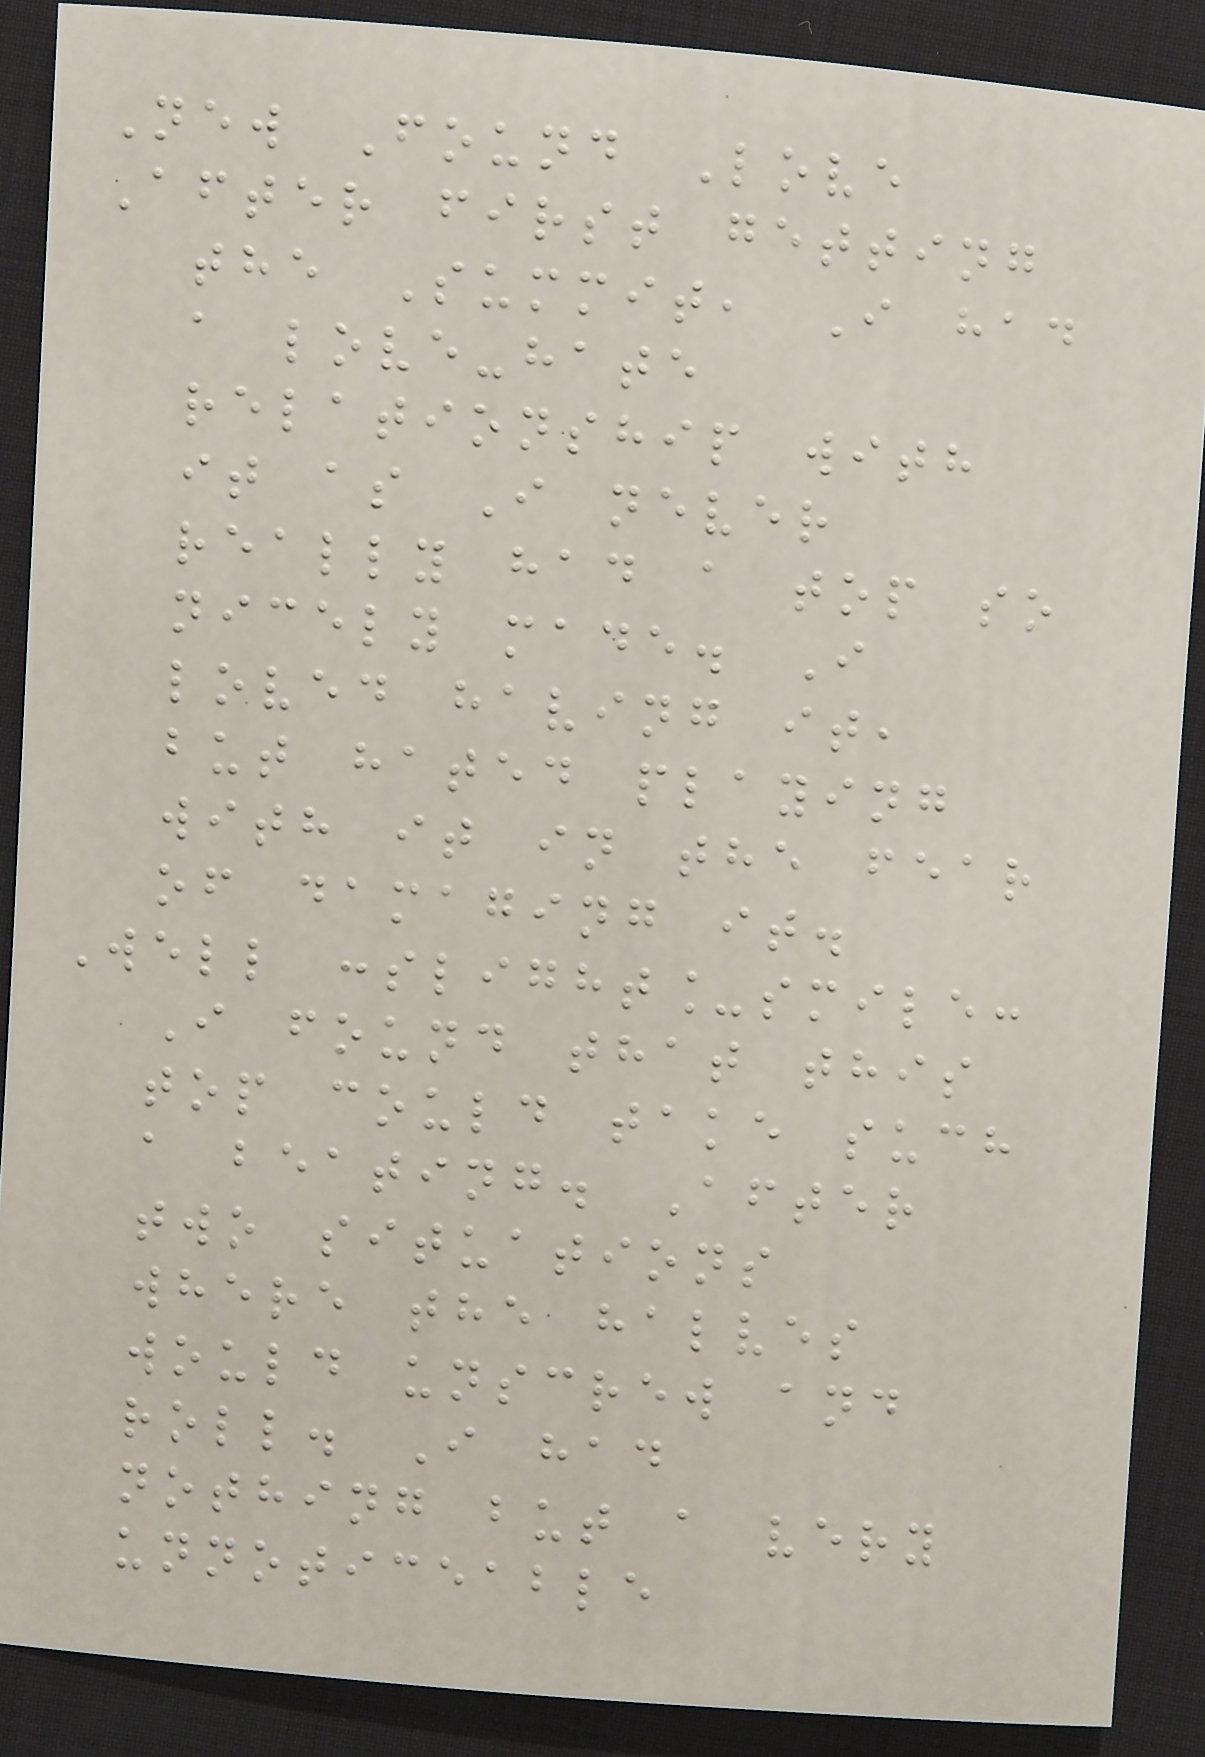New Found Love
After first getting
the Summit, I had
a love-hate
relationship with
it as I never
really had a top so
nicely made. I
loved having it,
but hated playing
with it in the fear
of damaging it.
Well :slight_smile:
I found that this
top could take such
a beating. After
two situations
where the halves
would unscrew and
roll. I had
nothing but a very
unnoticeable
